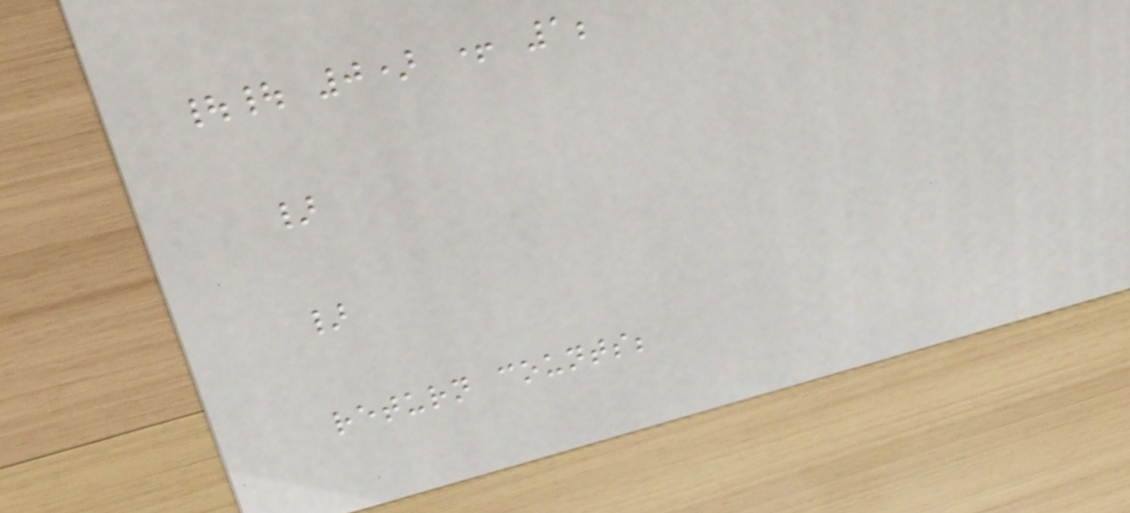|| 0) + 1;
}
}
return counts;
